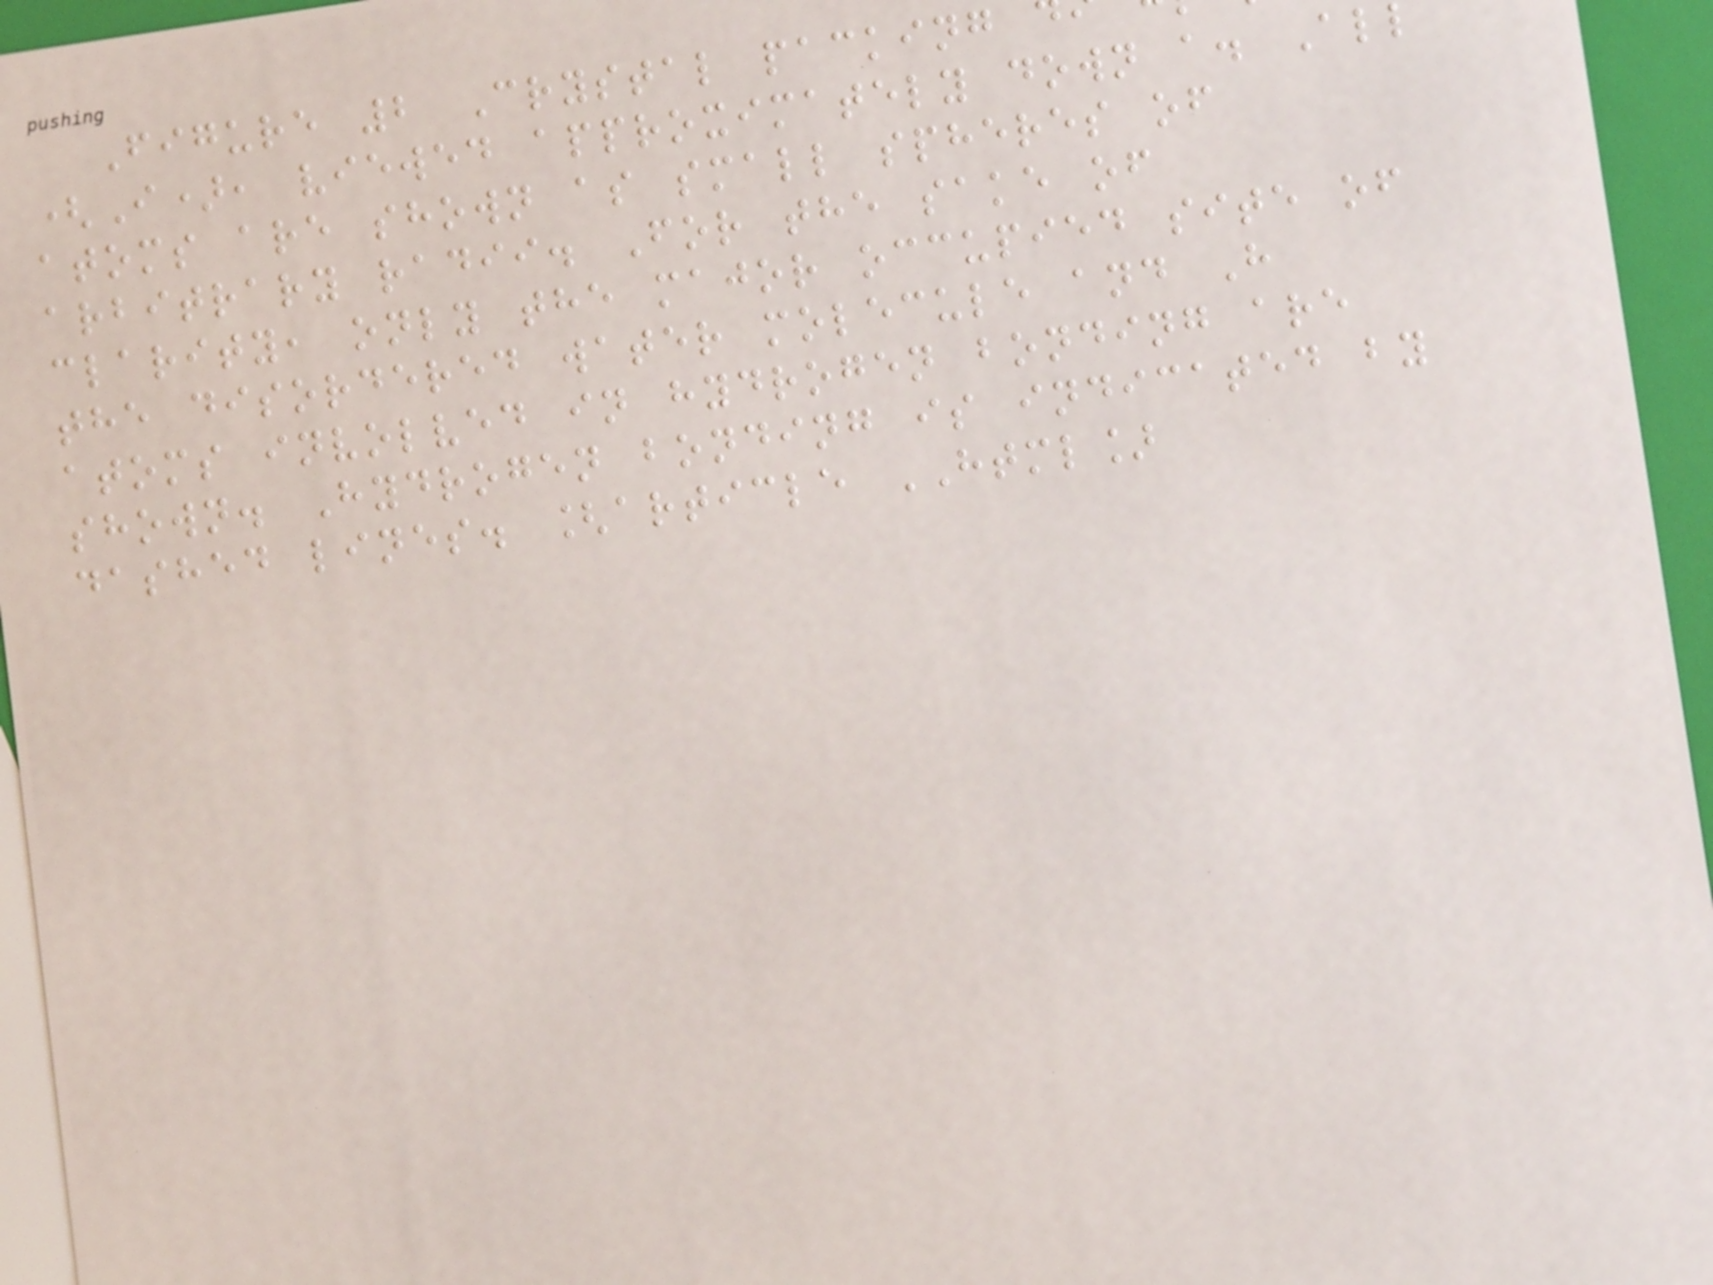Figure 2 Crystal packing
(I), viewed approximately down a. Al
atoms are shown as small spheres of
arbitrary radii. For the sake of
clarity, only the major occupied site of
the disordered water molecule and H
atoms involved in hydrogen bonding are
shown. Hydrogen bonding is indicated by
dashed lines. [article HTML]
